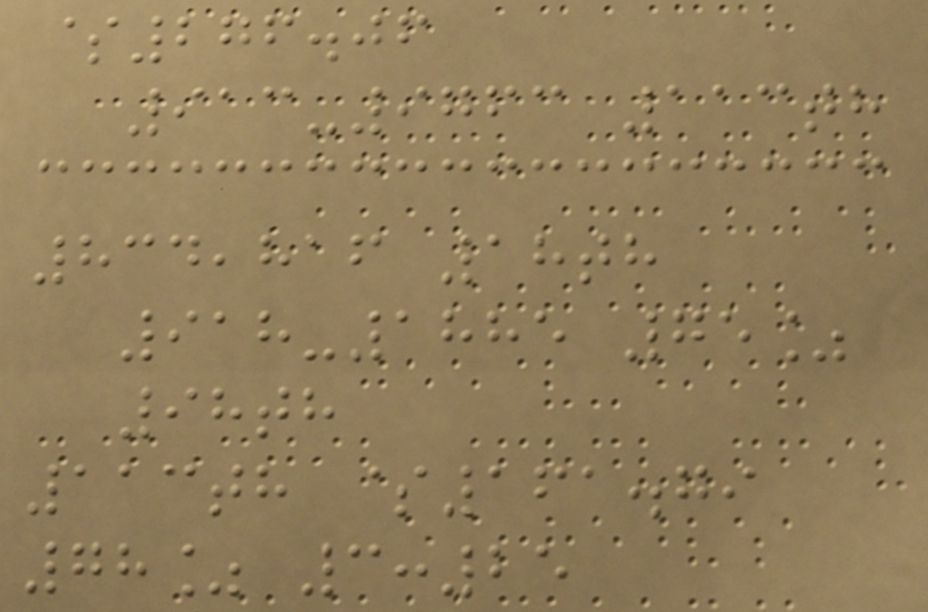$276.06
913-9763 113th
834,816 18th
918-1885 75%
98th
113th $161.79
78% 3:25
